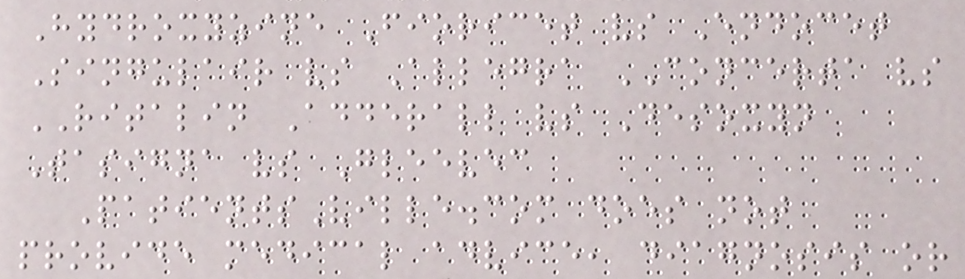Hydroxyzine Fioricet vs Endocet
Singulair vs Allegra CONCERTA vs
RITALIN Adderall vs Desoxyn
Tasigna vs Gleevec
PatientsVille.com does not
provide medical advice, diagnosis or
